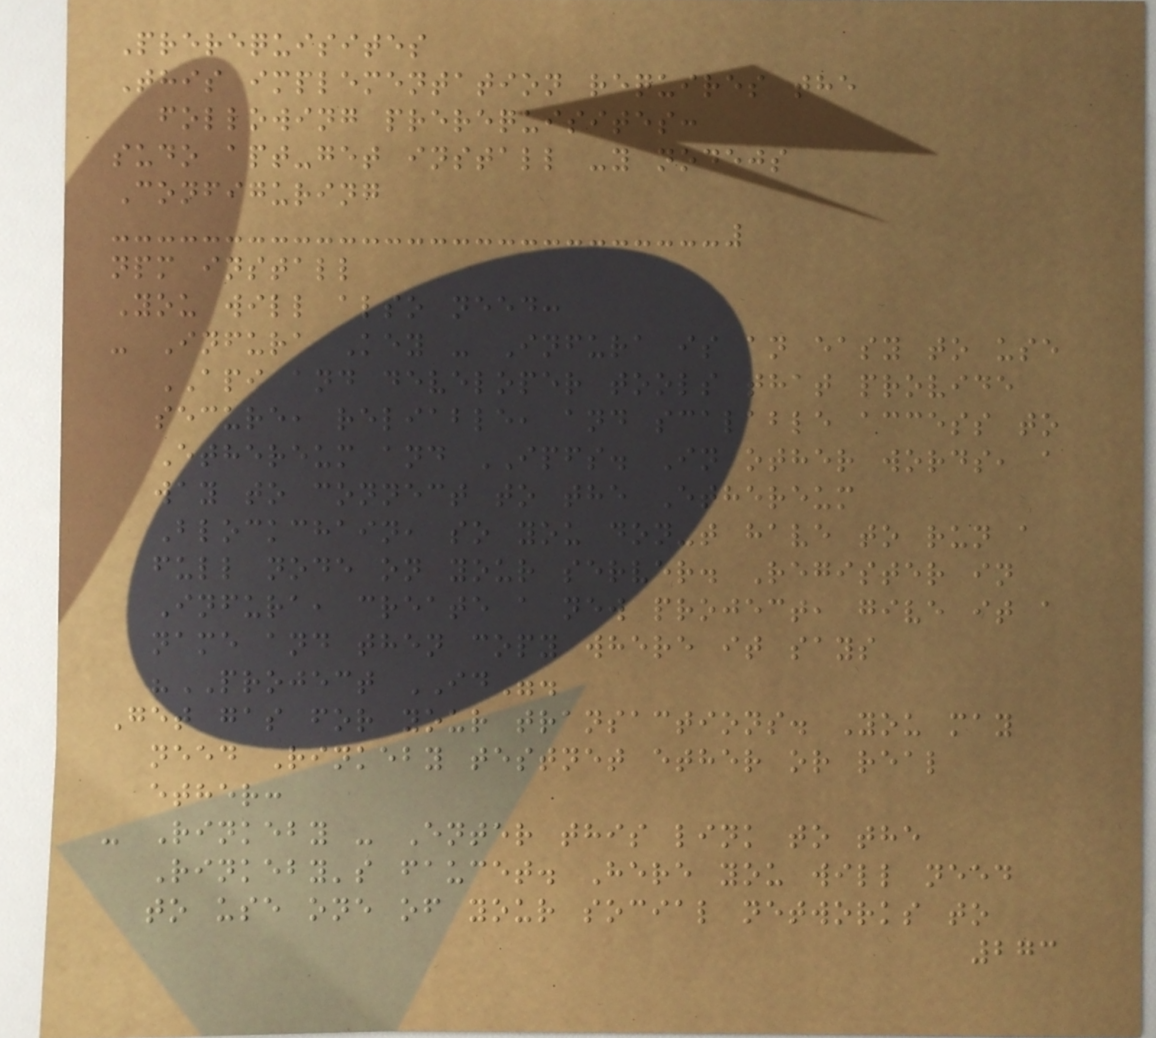Prerequisites
This implementation requires the
following prerequisites:
sudo apt-get install -y nodejs
Configuring
npm install
You will also need:
- Infura Key - Infura is an easy to use
API and developer tools that provide
secure, reliable, and scalable access to
Ethereum and IPFS. In other words, a
way to connect to the Ethereum
Blockchain, so you don-t have to run a
full node on your server. Register in
Infura, create a new project, give it a
name and then copy where it says
"PROJECT ID".
Get gas for your transactions. You may
need Rinkeby testnet ether or real
ether:
- Rinkeby - Enter this link to the
Rinkeby's faucet. Here you will need
to use one of your social networks to
273
